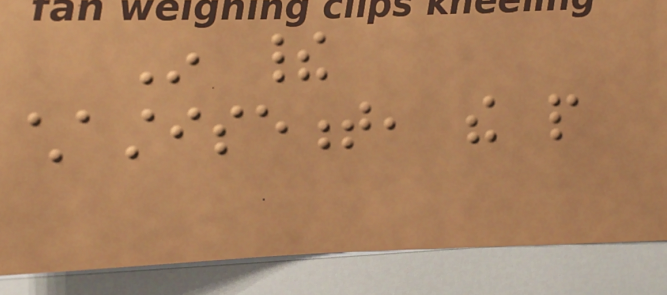In their
chastisement, the people
